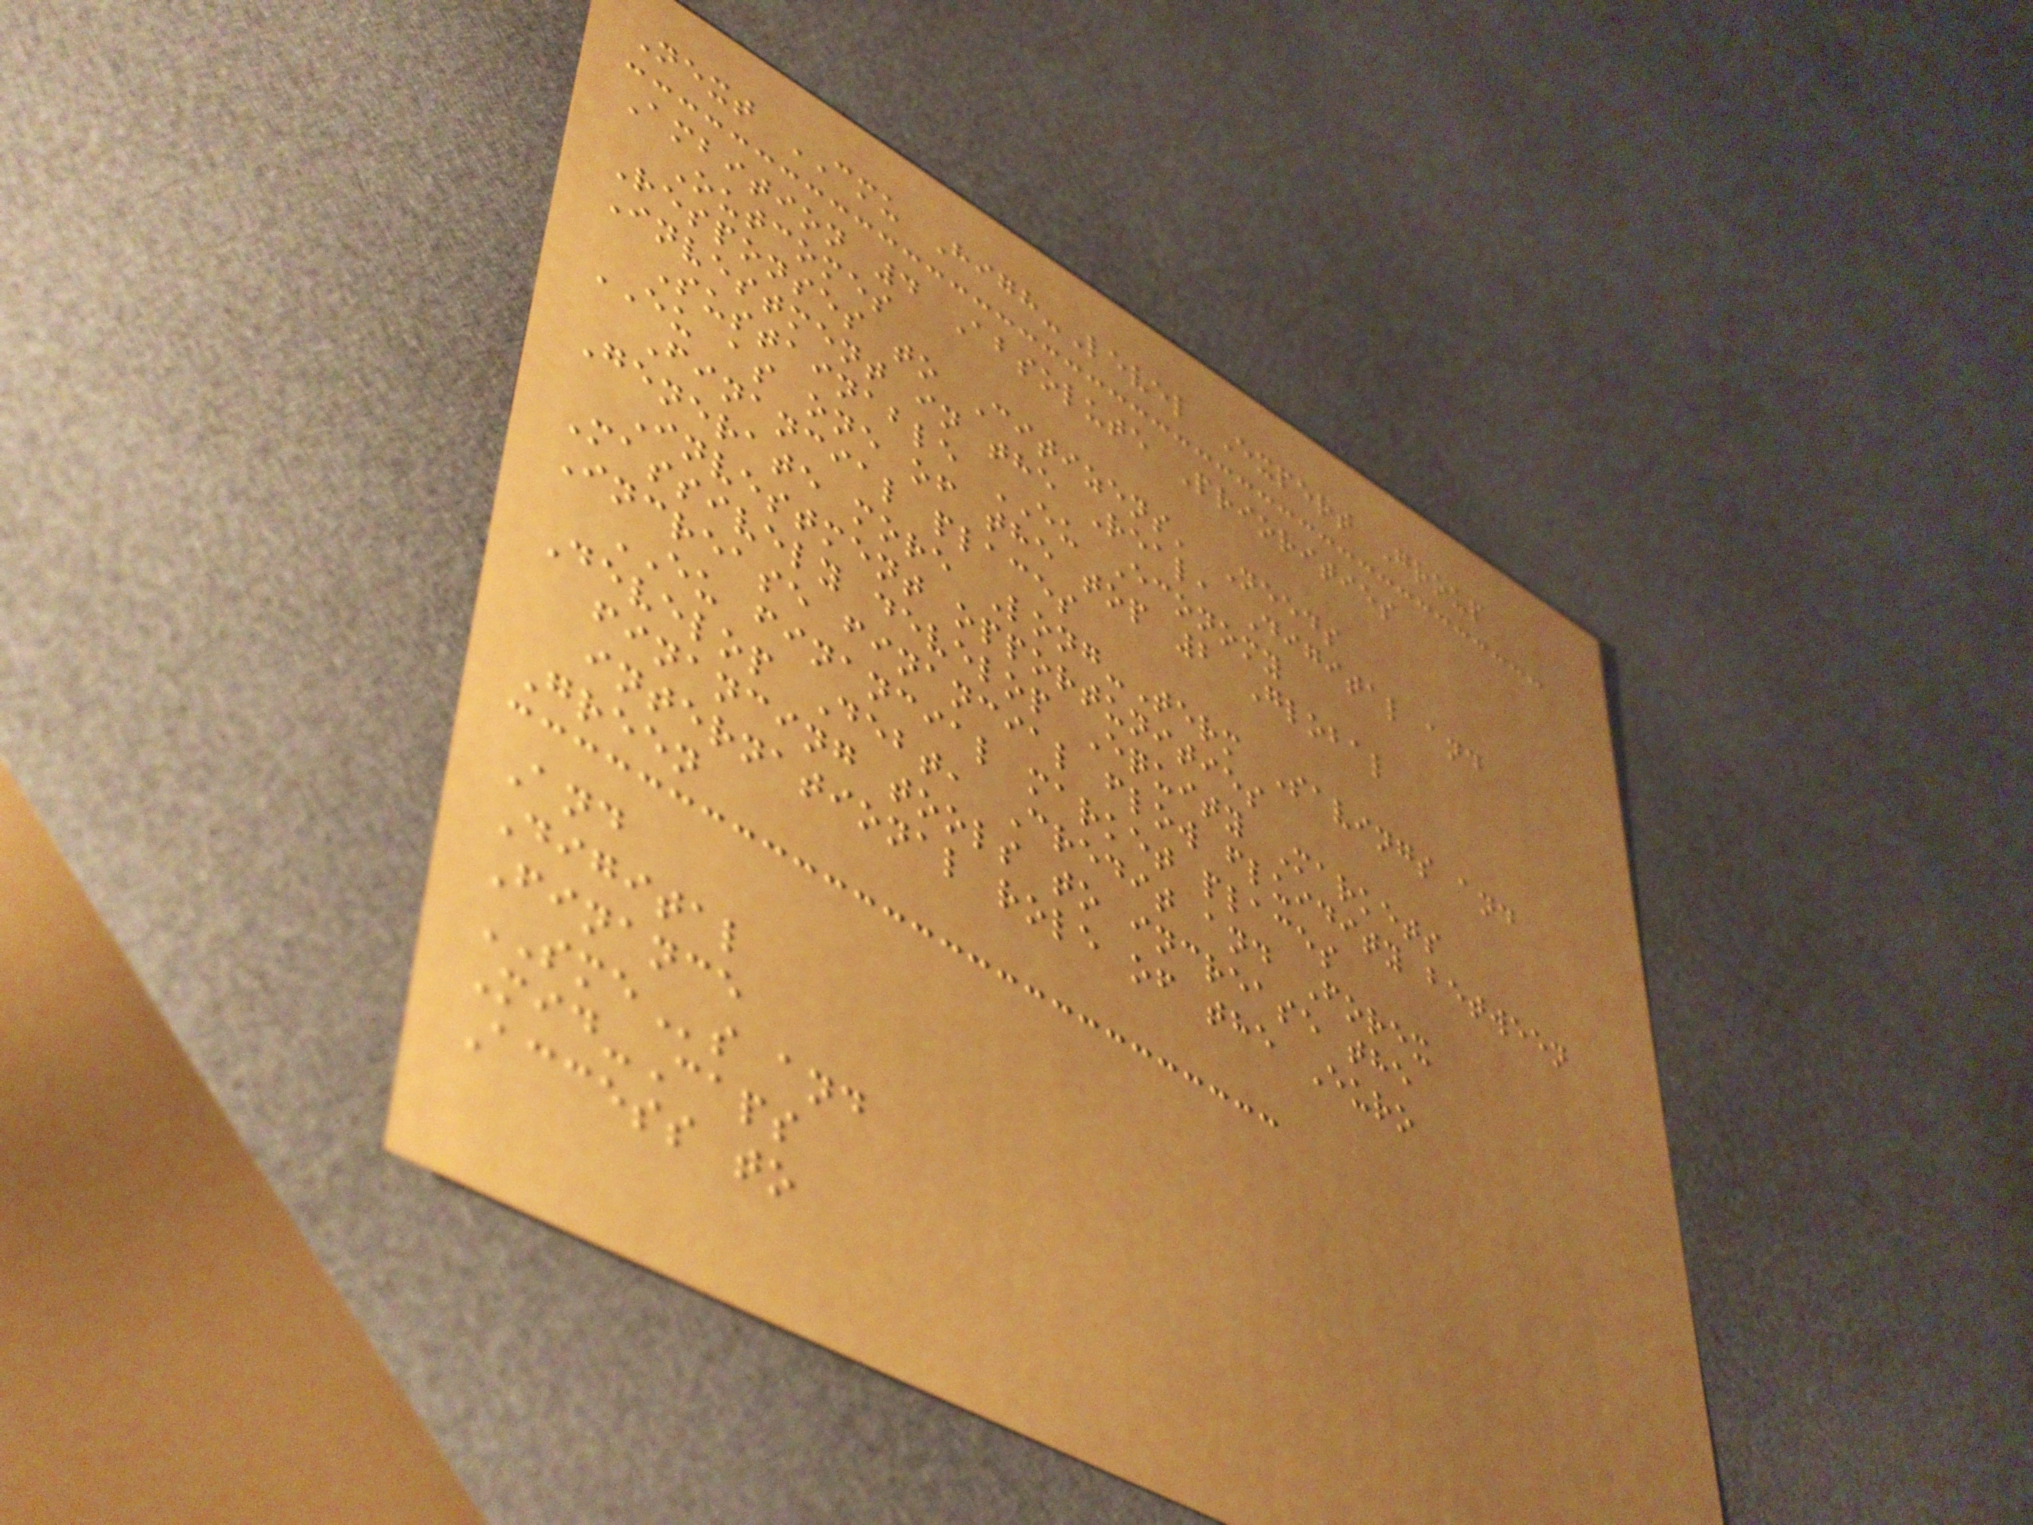Next CMU High-Level Expert Group
Ambition 4 Absolute Priorities
Outcomes
Responses to Citizens' Needs
Investment in the Real, Digital and
Sustainable EU Economy
EU as one of the top 2 Global
Financial places
Generate more Long-Term Savings and
Investment opportunities
Massively develop Equity Markets
Increase financial flow fluidity between
EU financial market places
Develop Debt, Credit and Forex
financing tools to increase the
international role of the Euro
Green
And
Digital
Finance
SMEs and
Mid-Caps
Access to
